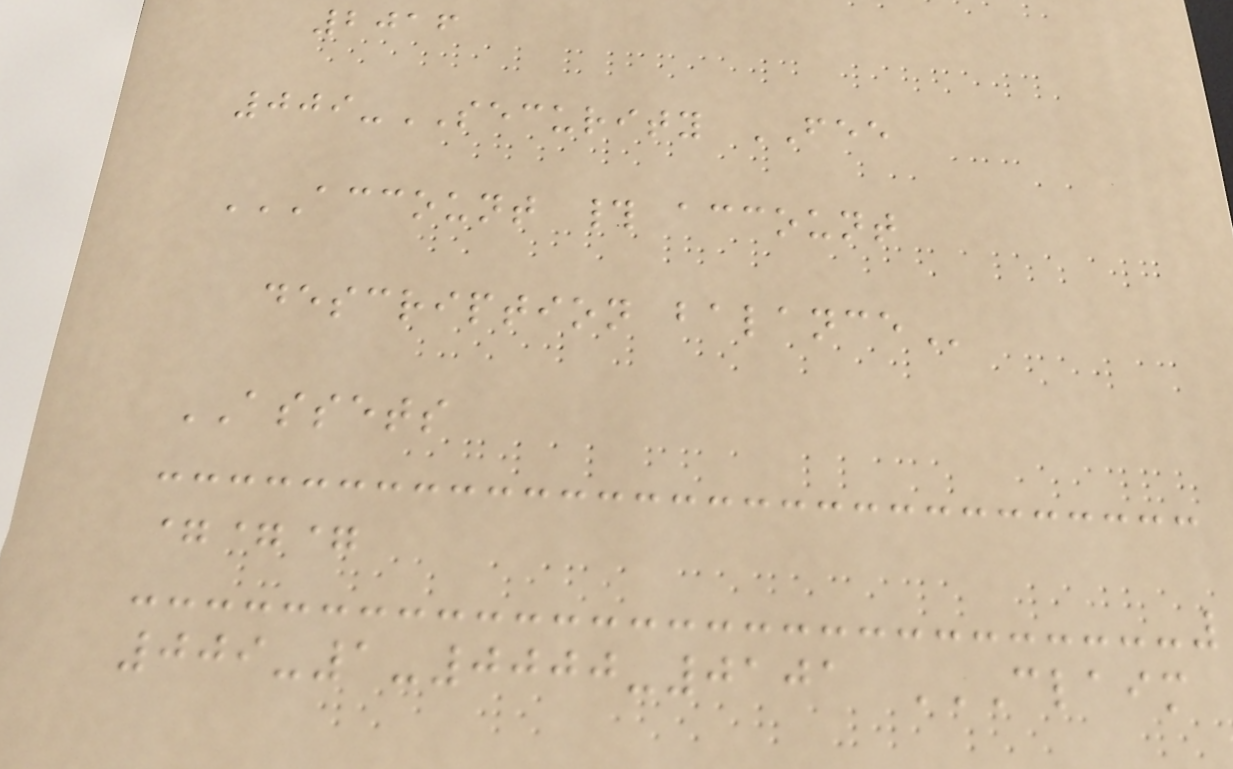2016
009-SECURITY FEE
ACCOUNT # ACCOUNT
DESCRIPTION BALANCE
ASSETS
===
009-1-0000-0101 CLAIM
